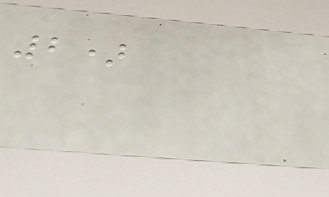2)
